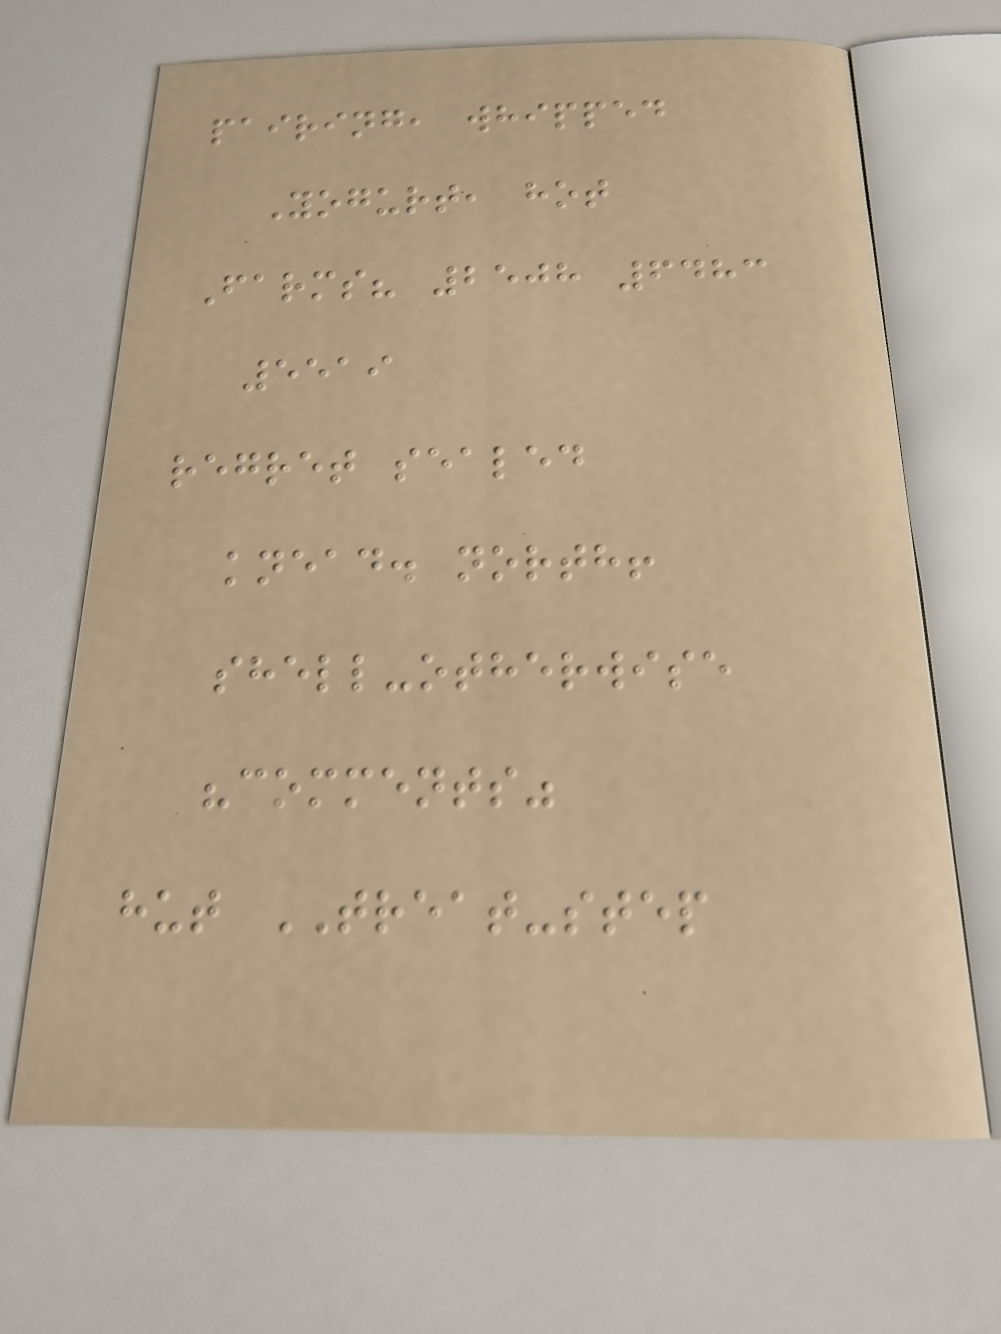pairing, whipped
Yogurt, hot
Farms? 2508 6483
5519
regret sealed
knead. north!
shell-otherwise
"comments"
hut TREAT-step
